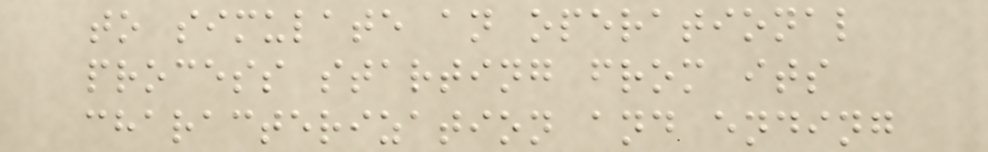to simulate an operational
process starting from its
characterization and ending
